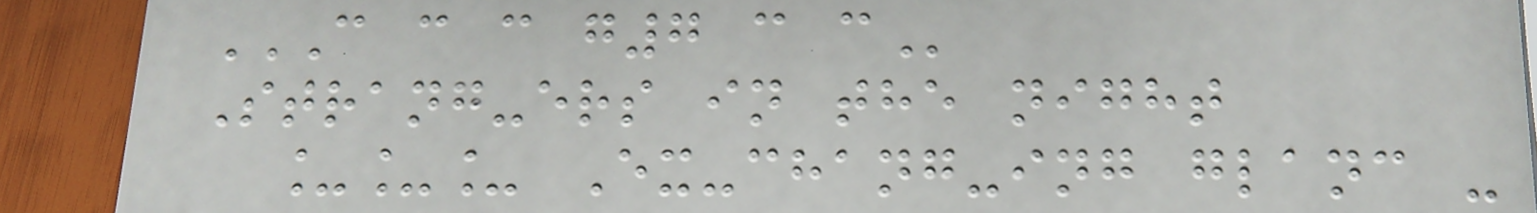C C C G7 C C
Strang-ers in the night
___ Ex-chang-ing glanc -
